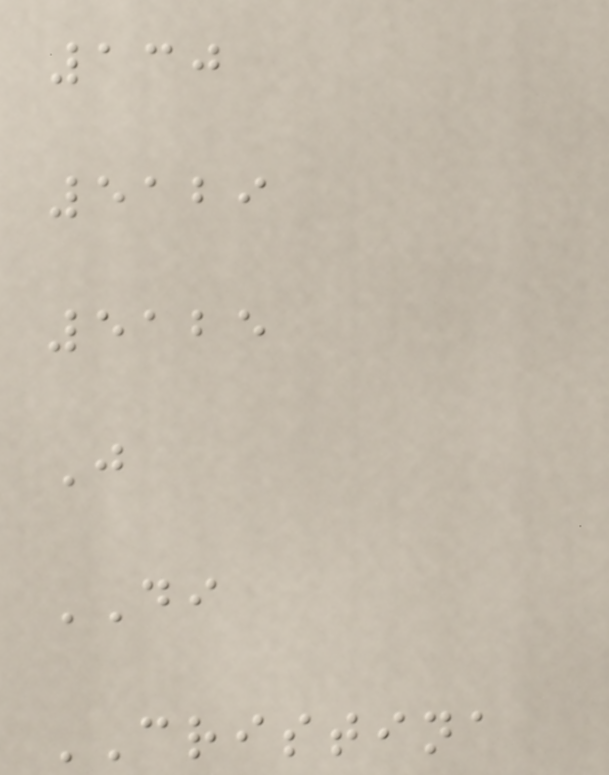130
5129
5125
J
DI
CRISTINA
